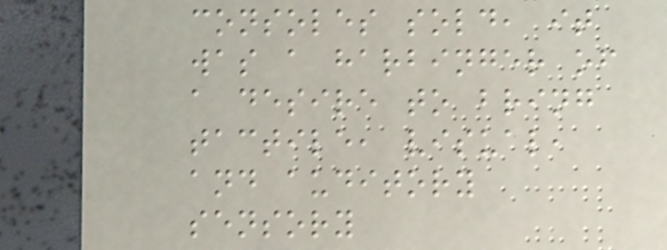consoles sold, it
was a harbinger of
a desire to bring
tactile, visual,
and auditory
sensory
